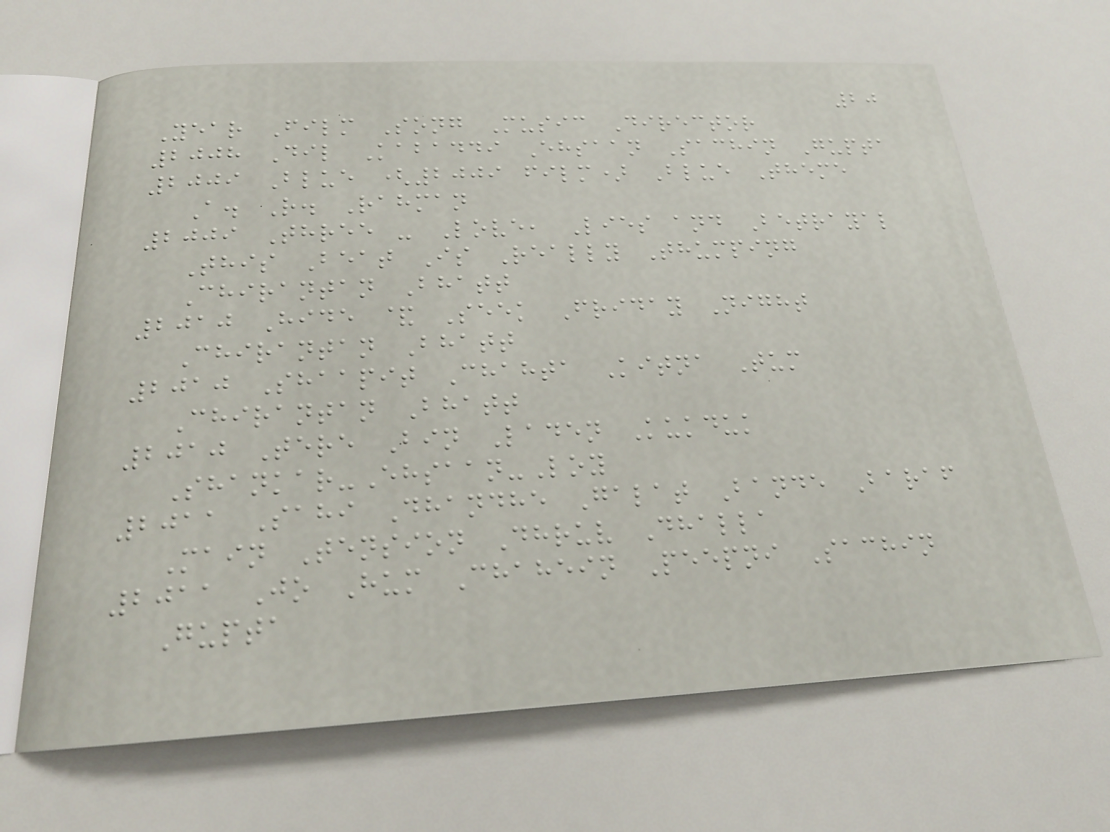20
Year Film Song Music Director
2008 Dil Kabaddi Ehsaan Sachin Gupta
2009 Blue (2009 film) Blue Theme
A. R. Rahman
2009 Three - Love, Lies and Betrayal
This Beat Is Really Thumping
Chirantan Bhatt
2010 Hide & Seek Friday Night
Chirantan Bhatt
2010 Shaapit Chahta Kitna Tum
Chirantan Bhatt
2010 Tere Bin Laden Kukduk
Shankar-Ehsaan-Loy
2011 Sahi Dhandhe Galat Bande Baraf
Main Tension Dhruv Dhalla
2011 Jo Hum Chahein Peepni Sachin
Gupta
